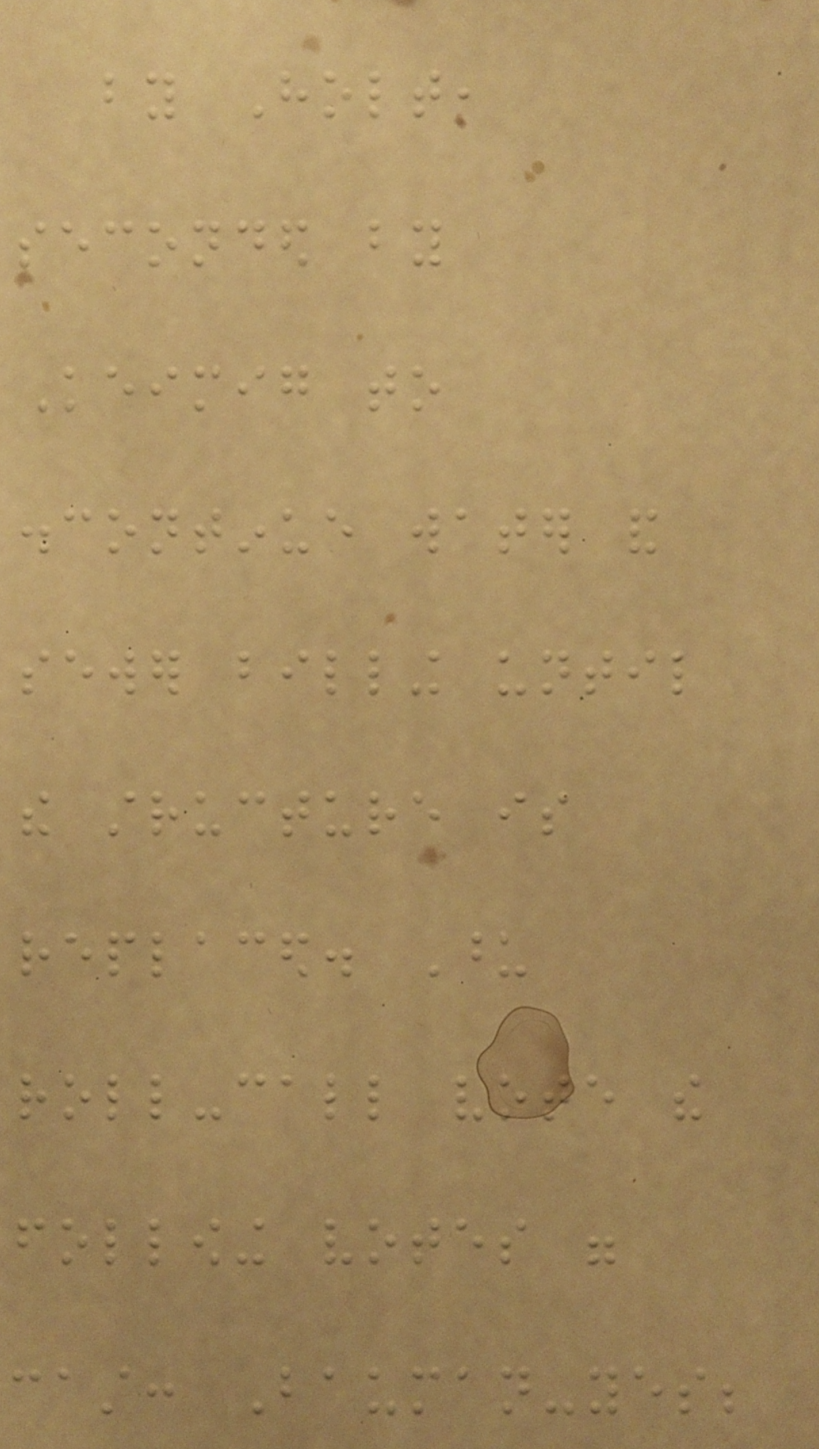by Holt,
seconded by
Keimig to
discontinue water and
sewer billing until
the structure is
replaced. Upon
roll-call vote the
following votes were
cast: Bauman-yes;
